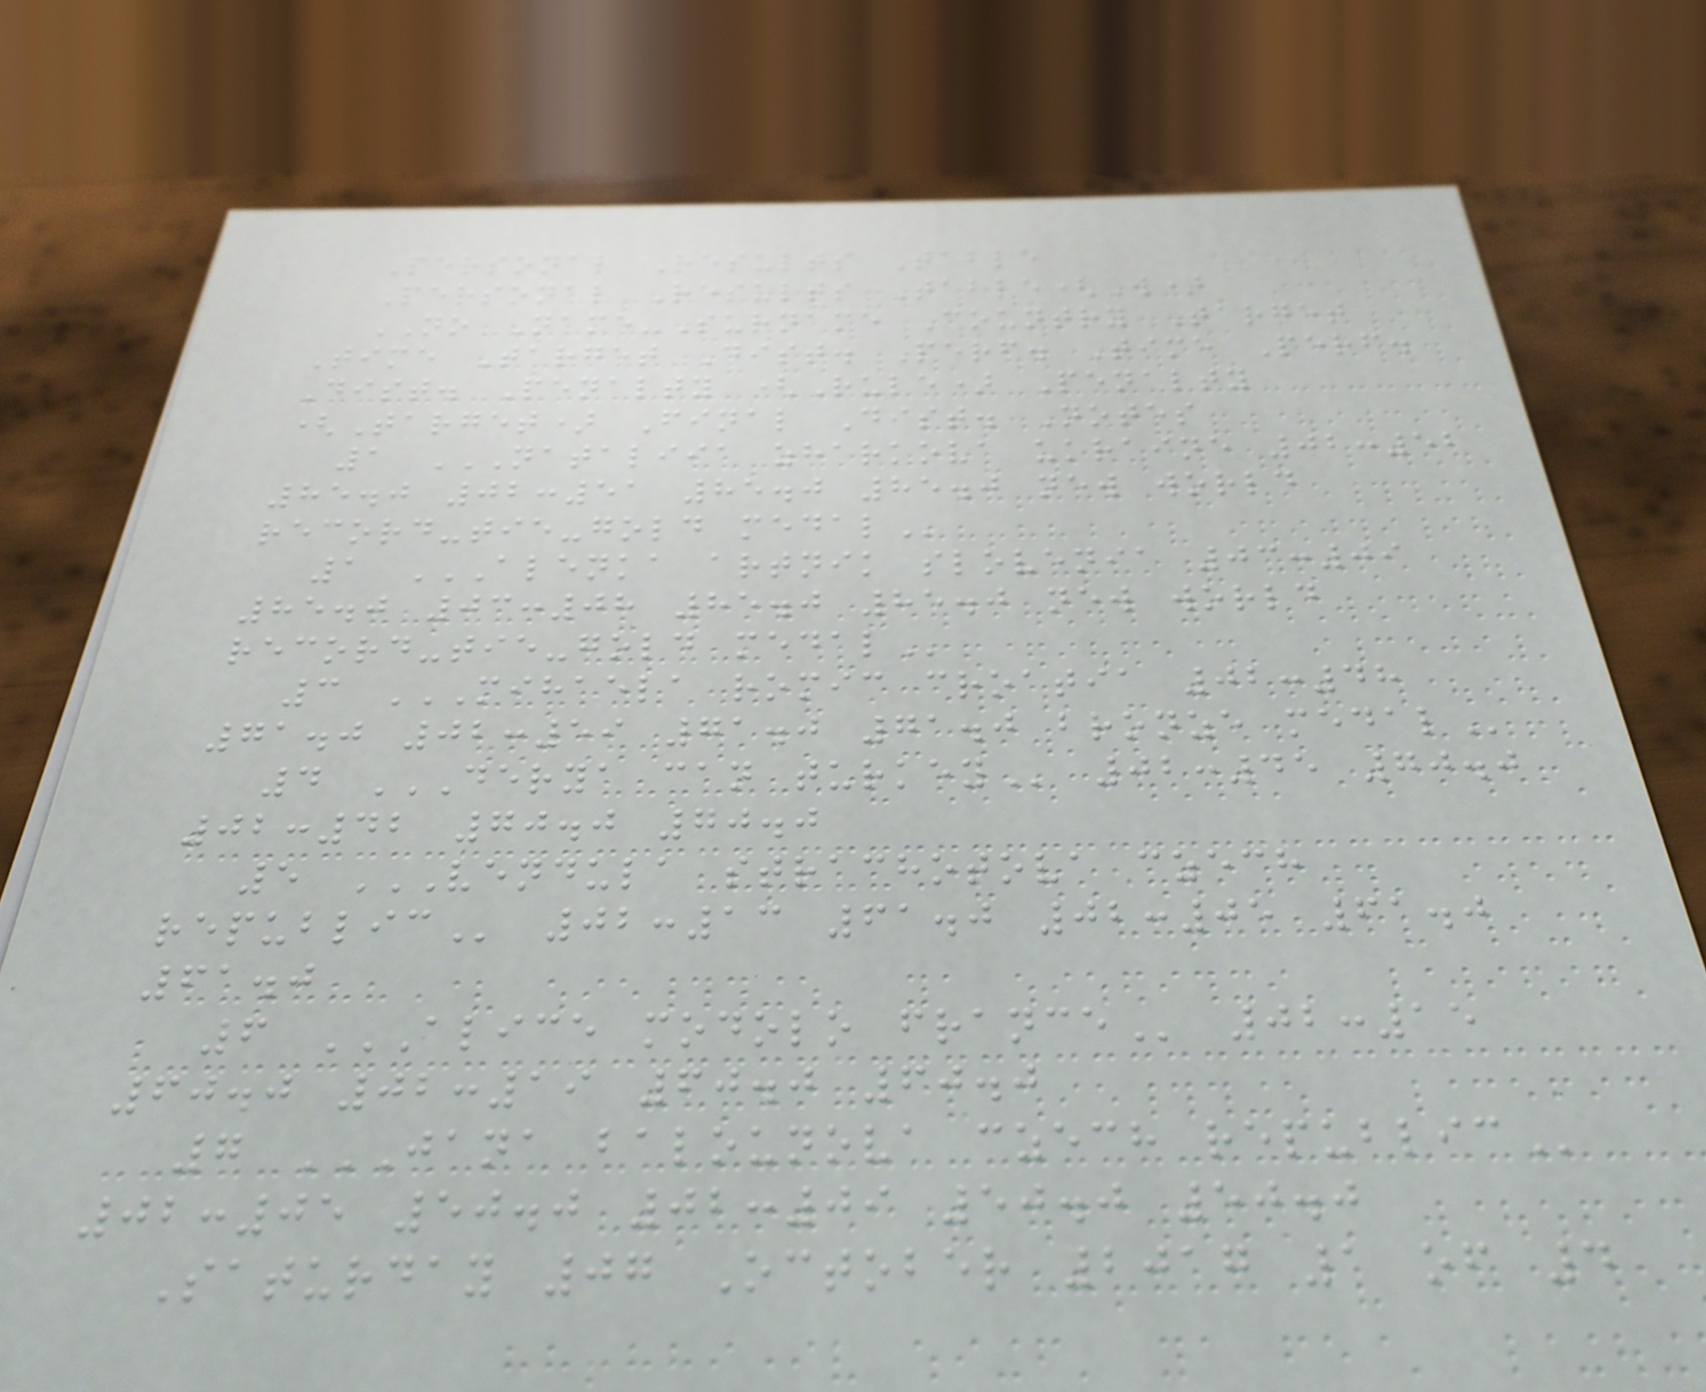Personal Results Table
Personal Results Table(W)
NO Name-Surname Country Target
Time Target Dist. Perf. Time Perf.
Dist. Penalty (Rule) Penalty
(Target) Final Dist. Notes
1 NATALIIA ZHARKOVA UKRAINE 02:52
85.0 02:51 85.0 85.0 NEW WORLD
RECORD-TIE-GOLD MEDAL
1 ALENKA ARTNIK SLOVENIA 03:09
85.0 03:08 85.0 85.0 NEW WORLD
RECORD-TIE-GOLD MEDAL
3 MIHAELA ROMIC CROATIA 02:48
71.0 02:59 71.0 71.0 BRONZE MEDAL
4 DERYA CAN TURKEY 02:45 70.0
02:42 70.0 70.0
5 VENDULA STRACHOTOVA CZECH
REPUBLIC 02:13 61.0 02:05 61.0
61.0
6 ALICE MODOLO FRANCE 02:15
60.0 02:19 60.0 60.0
7 JANA BALOUNOVA CZECH REPUBLIC
02:05 50.0 02:09 50.0 50.0
Saturday 07 October 2017 1 of 4
